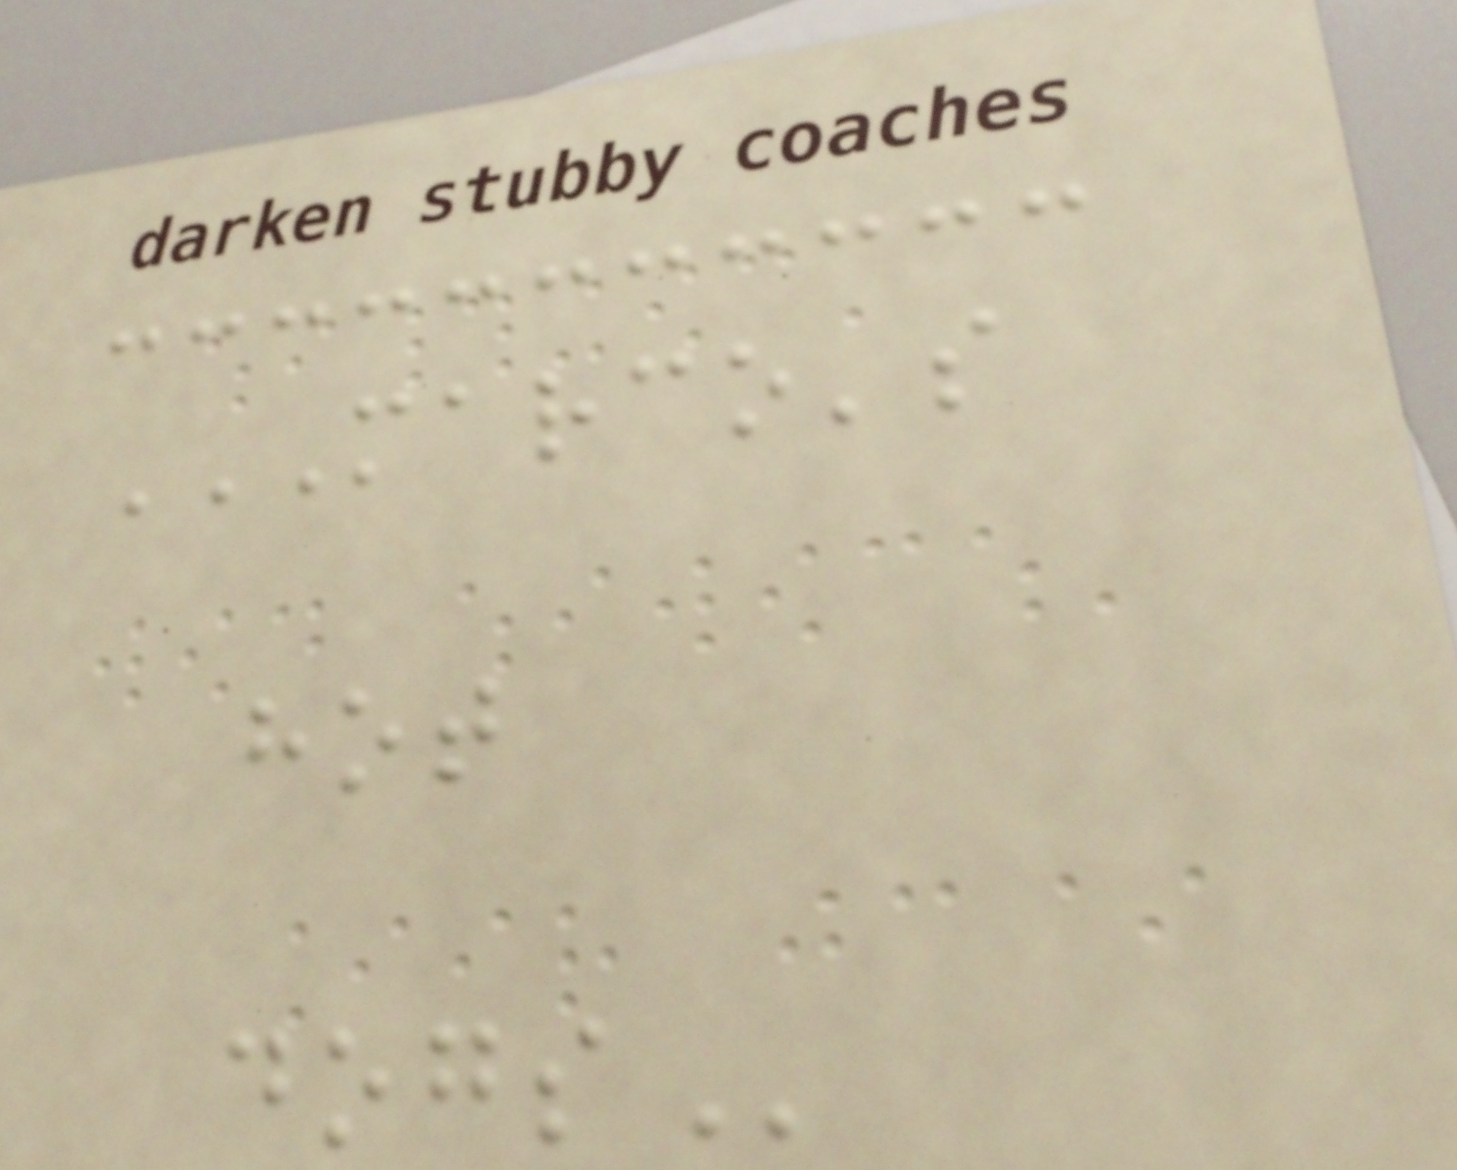MARCO'S
HOT
DOGS
